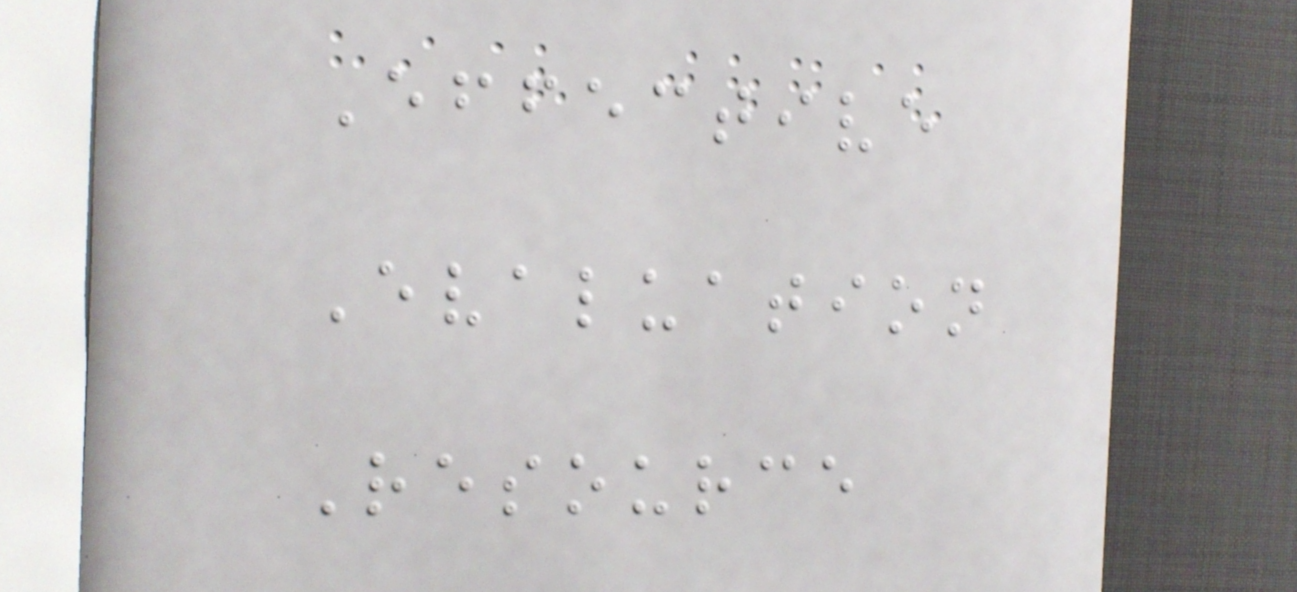Effective
Evaluation
Resource
